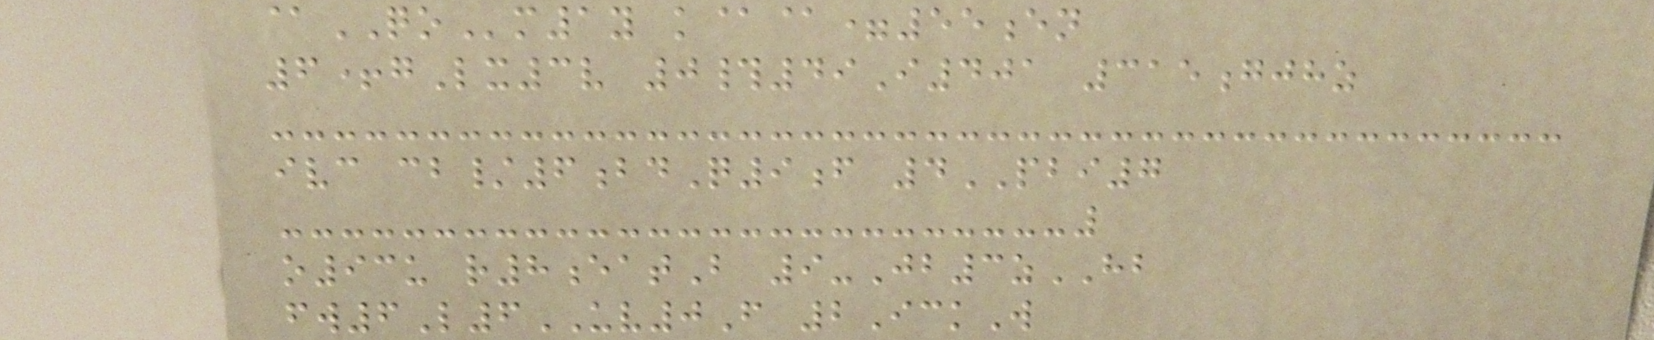@QOm1y k@@=55en
6+gLx3v 0#49I401 315gjhz
ivc cb/6bdQ9f 4PBI7
o93u r8eatB 9-Jb3zHB
fw6L6UV0F 2IckW
